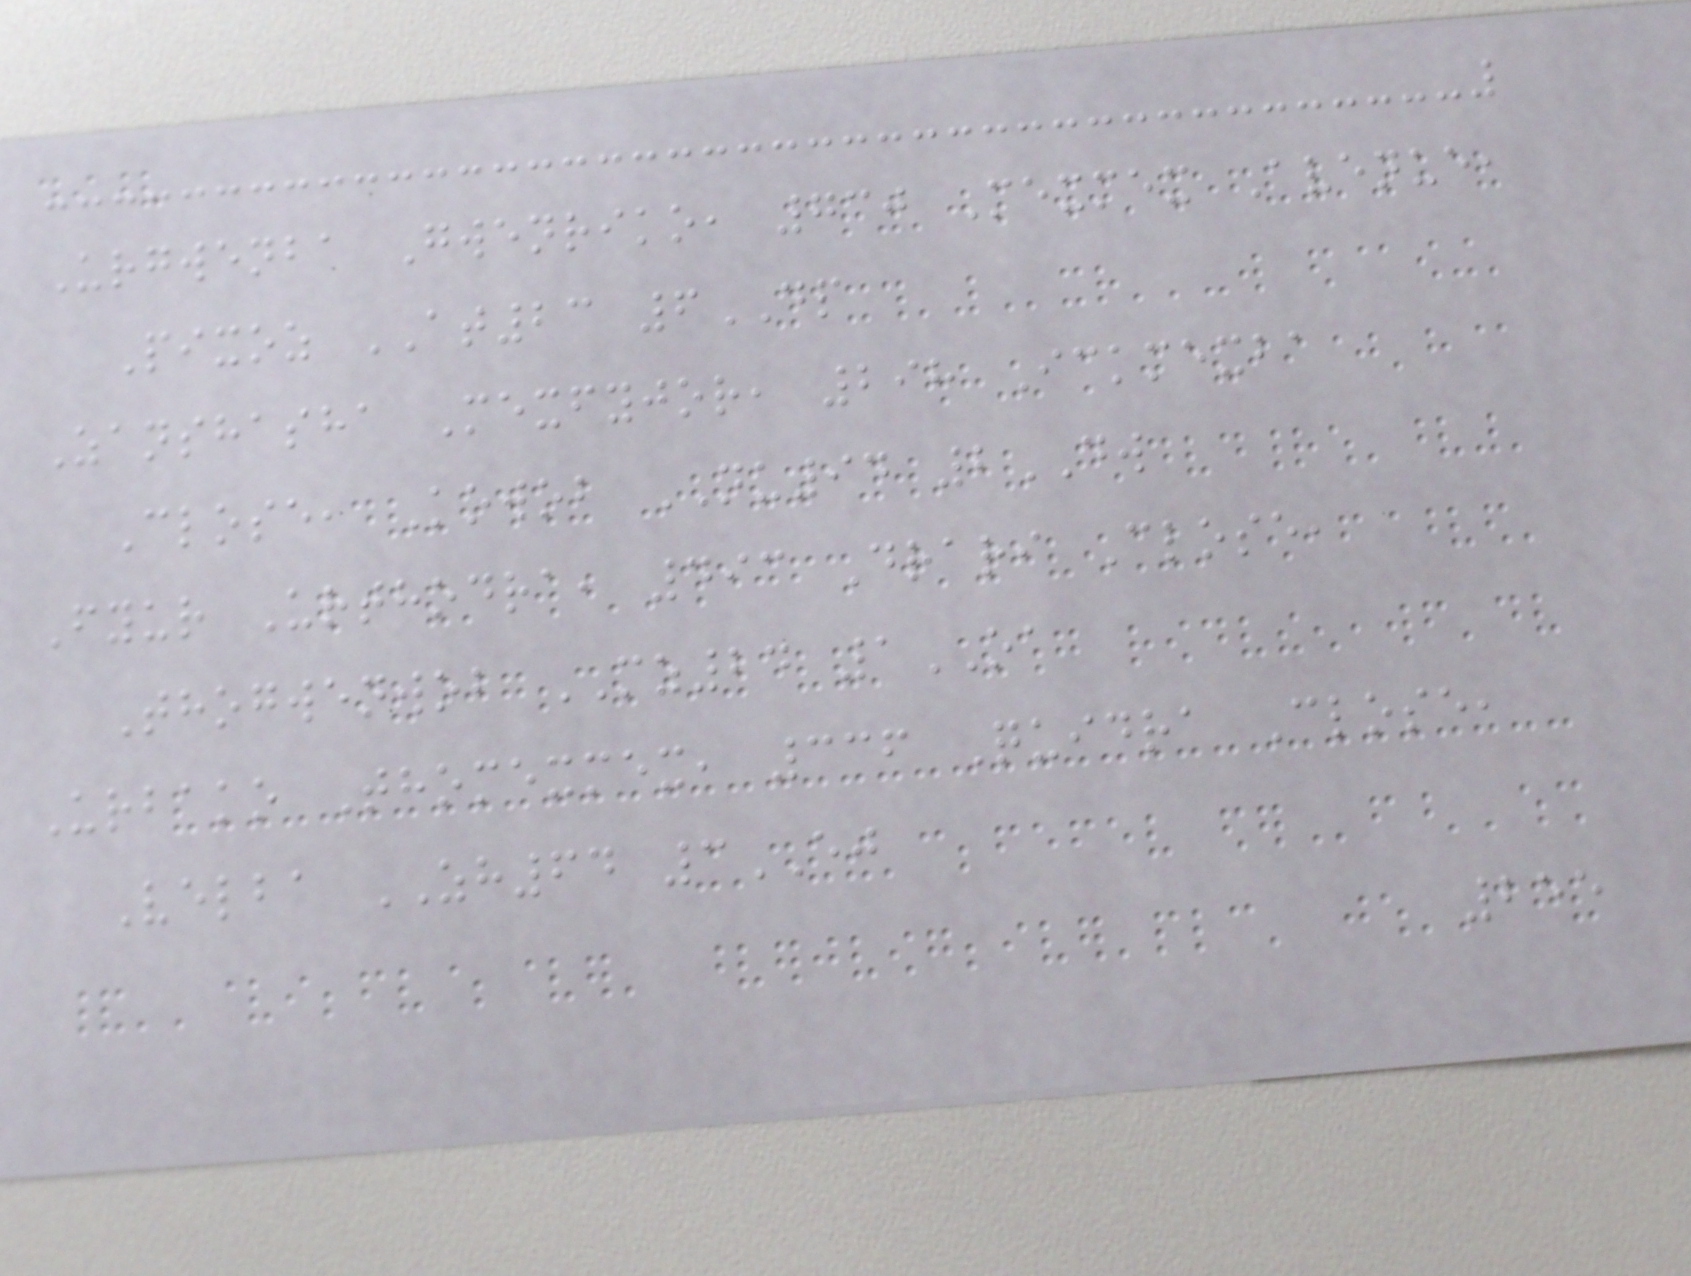Urgwenba Gwenriko, 730 Mexmex Avenue,
Pixoz AT23 6DP
Zanshasha Mexfyjor, 298 Ickmexba
Close, Kowob NU94 2DW
Fyur Urthodra, 493 Drari Close,
Thogwenwob MZ24 1OA
Urbako Thomexmex, 336 Quidra Close,
Velba ZH64 3EJ
255
